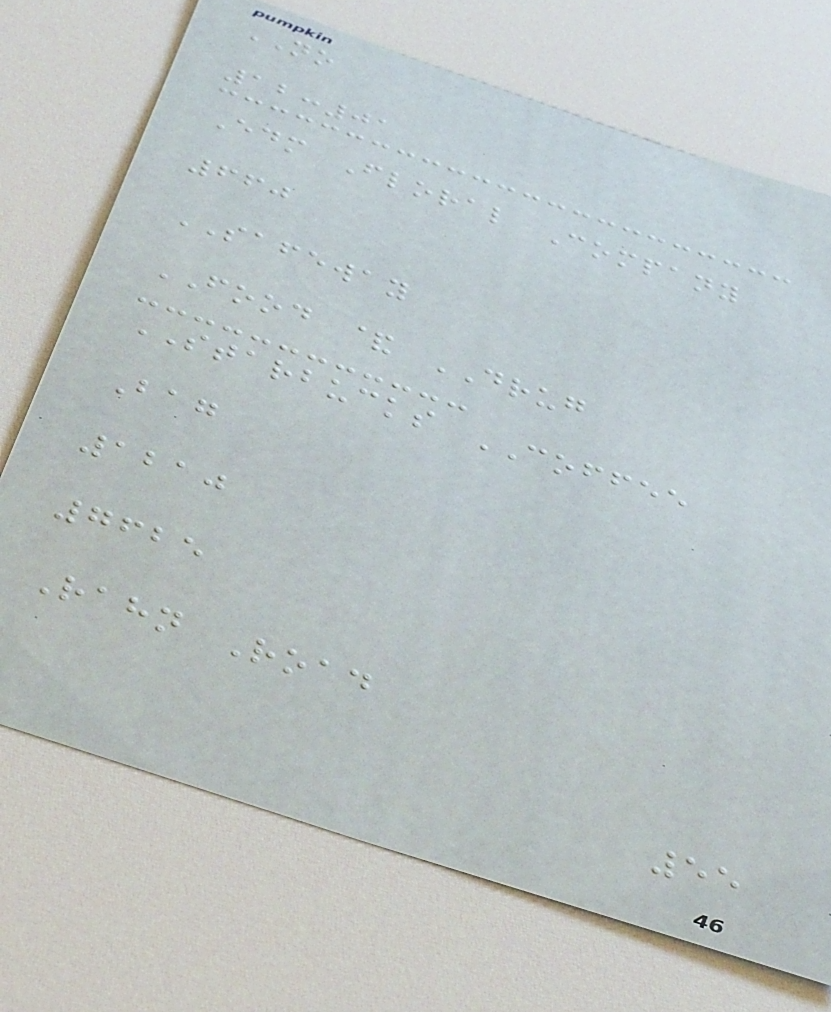NO
12:01
Edm Floral Company
660
SAFEWAY
FOOD & DRUG
STARBUCKS COFFEE
Bag
1210
7625
Rahn Road
55
